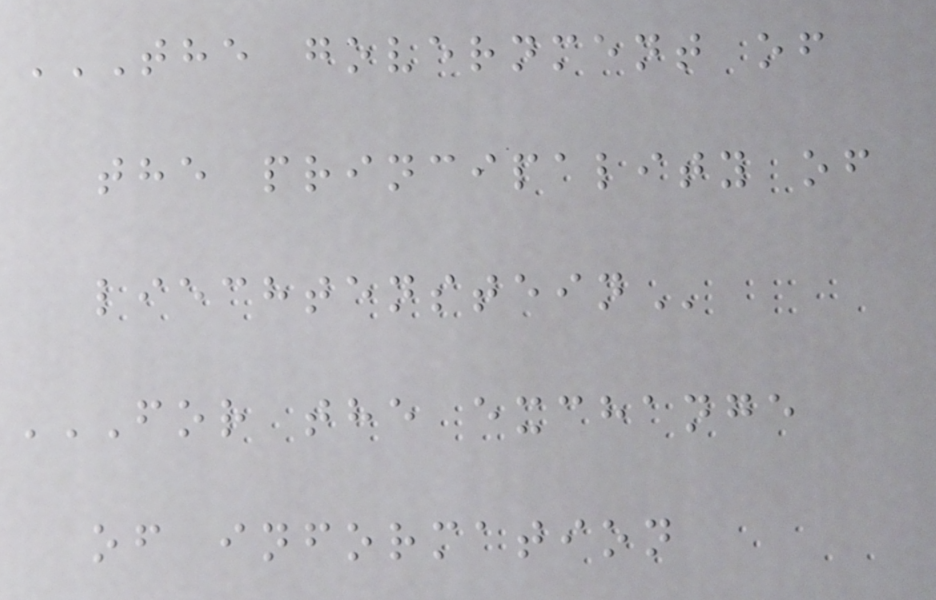THE GOVERNMENT OF
THE PRINCIPALITY OF
LIECHTENSTEIN
FOR THE EXCHANGE
OF INFORMATION
